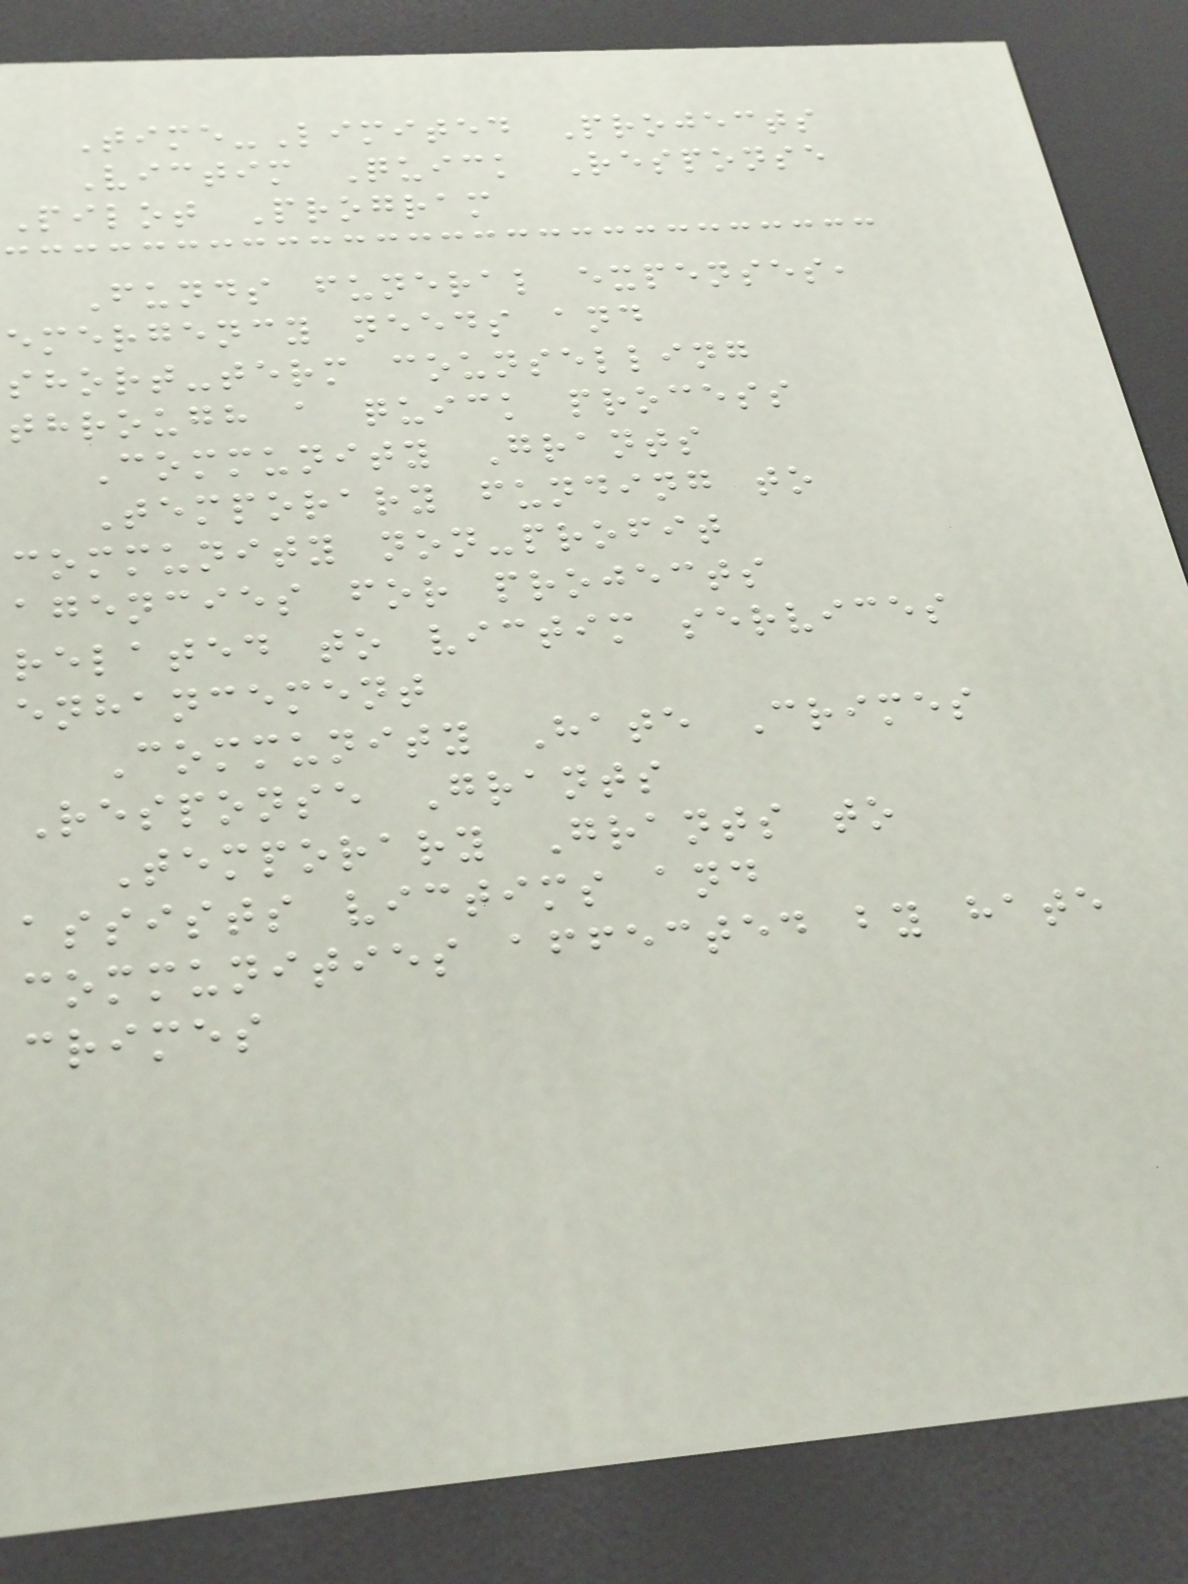Time-Limited Projects
Victim Quick Response
Pilot Program
Funds funeral expenses,
emergency needs and
short-term counselling
through a quick process
Community Grants
Temporary funding to
community non-profit
agencies for projects
related to victim services
enhancement
Community Hate Crimes
Response Grants
Temporary Grants to
assists victims and
communities affected by hate
crimes
